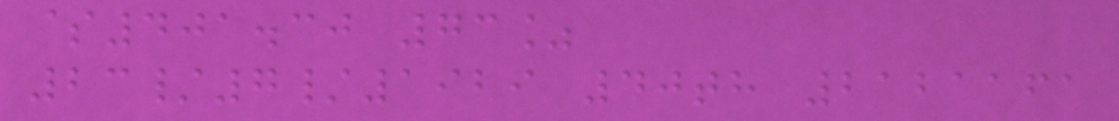$401.30 73%
23/7/1929 40th 2121161
